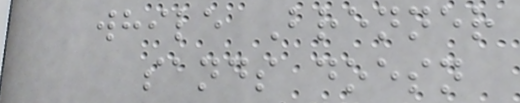while Brenner
sands doesn
